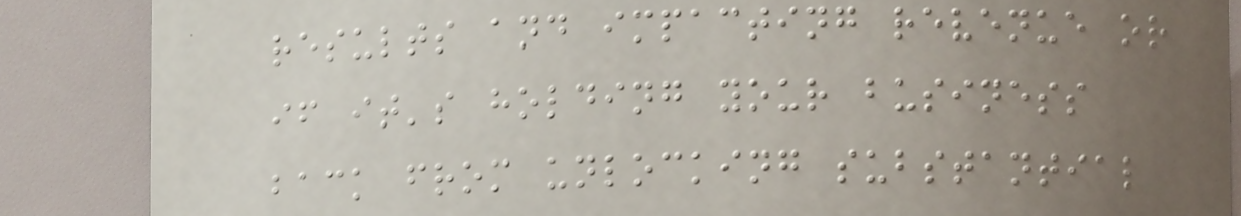results and impacting revenue or
if it's holding your business
back from unlocking substantial
